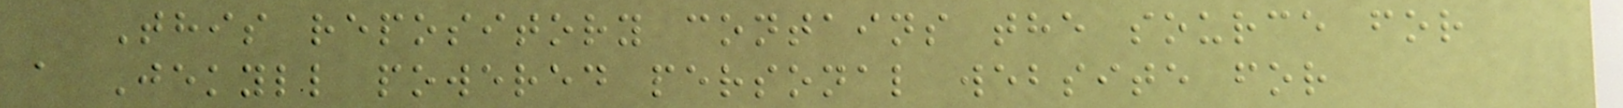This repository contains the source for
a Jekyll powered personal website for
